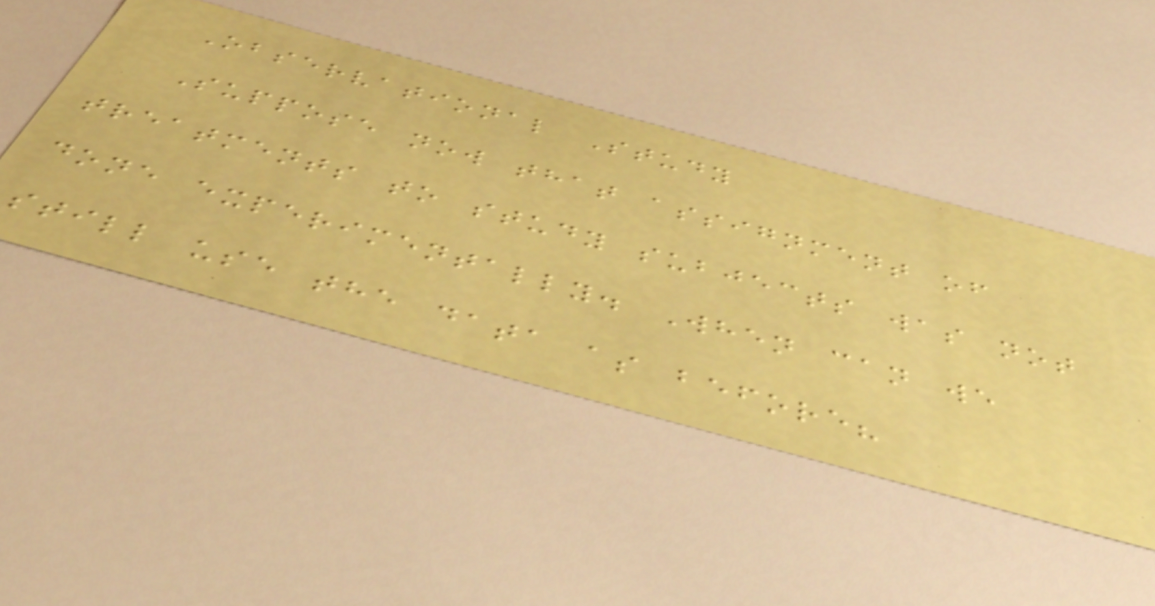Observational Study
Suppose now that assignment of
treatments to study subjects was not
done experimentally. When can we
still use the data as before?
